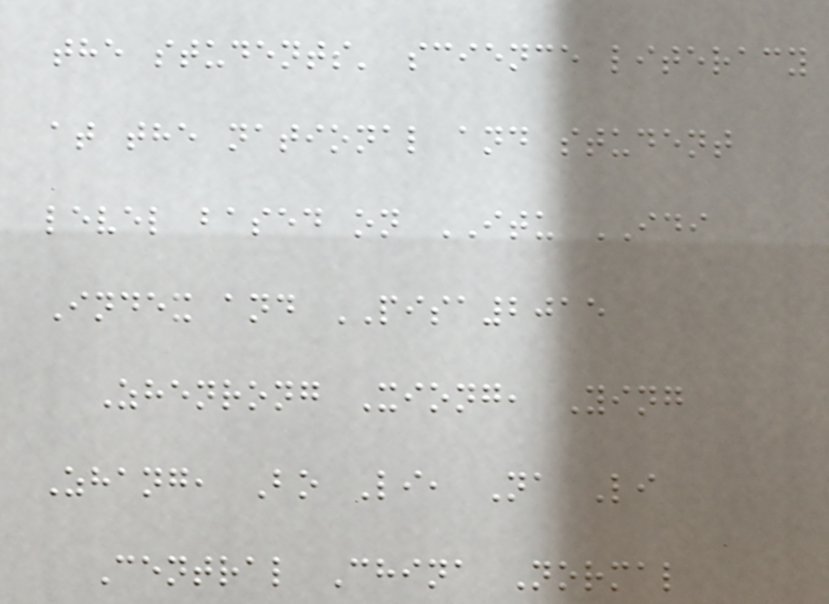the students' science literacy
at the national and student
level based on ITU IDI
Index and PISA2015
Zhenrong Xiong, Ying
Zhang, Bo Li, Na Li
Central China Normal
